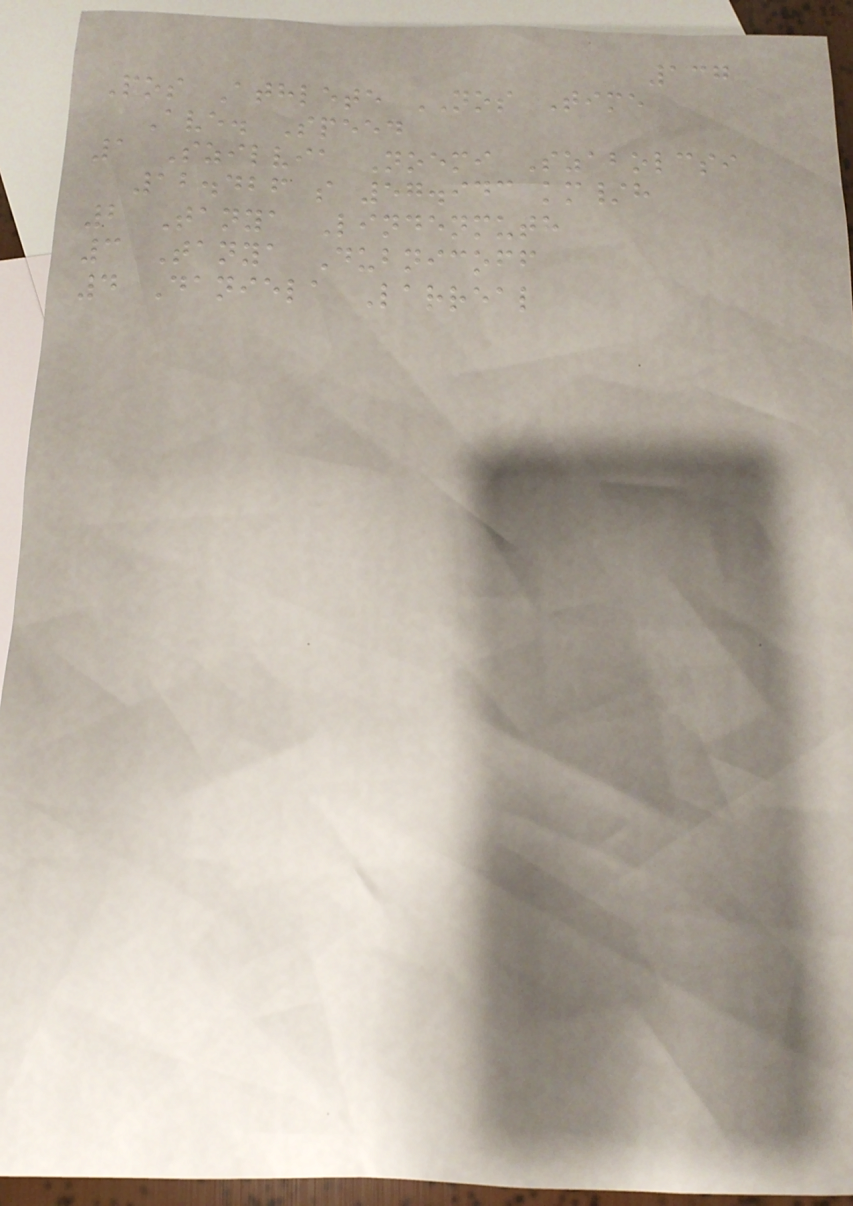137
Pos Athlete NOS Time
Ave. Speed
1 Szilvia Noemi Szabolcsi
12.426 s 57.943 km/h
2 Tanya Lindenmuth
3 Tanya Dubnicoff
4 Daniela Larreal
